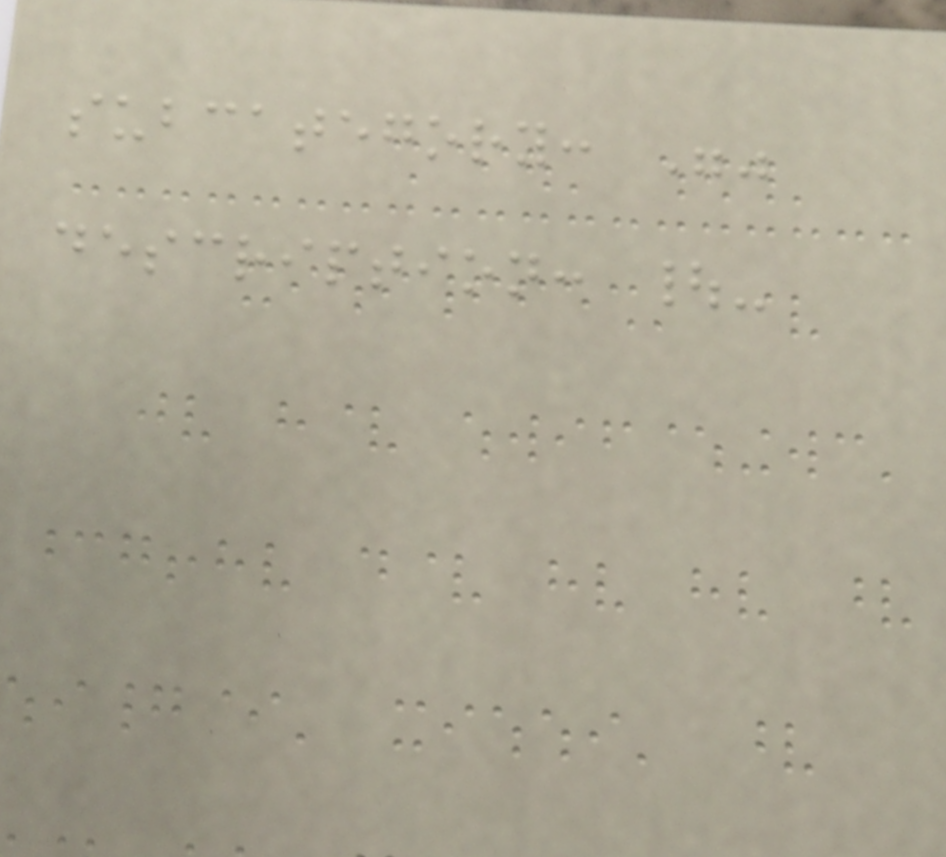subcategory: ""
description: |-
